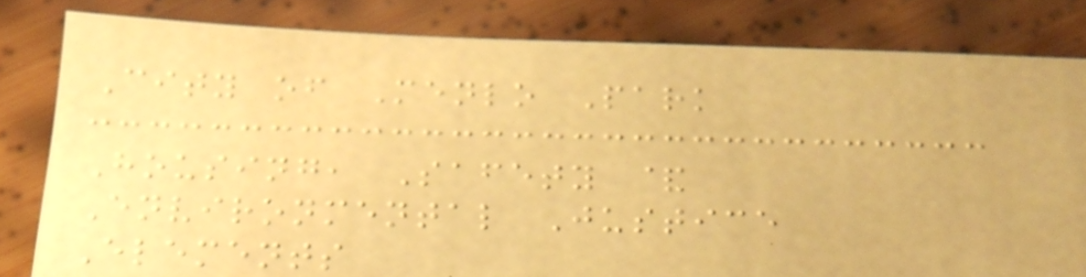City of Menlo Park
Housing, Safety &
Environmental Justice
Elements
